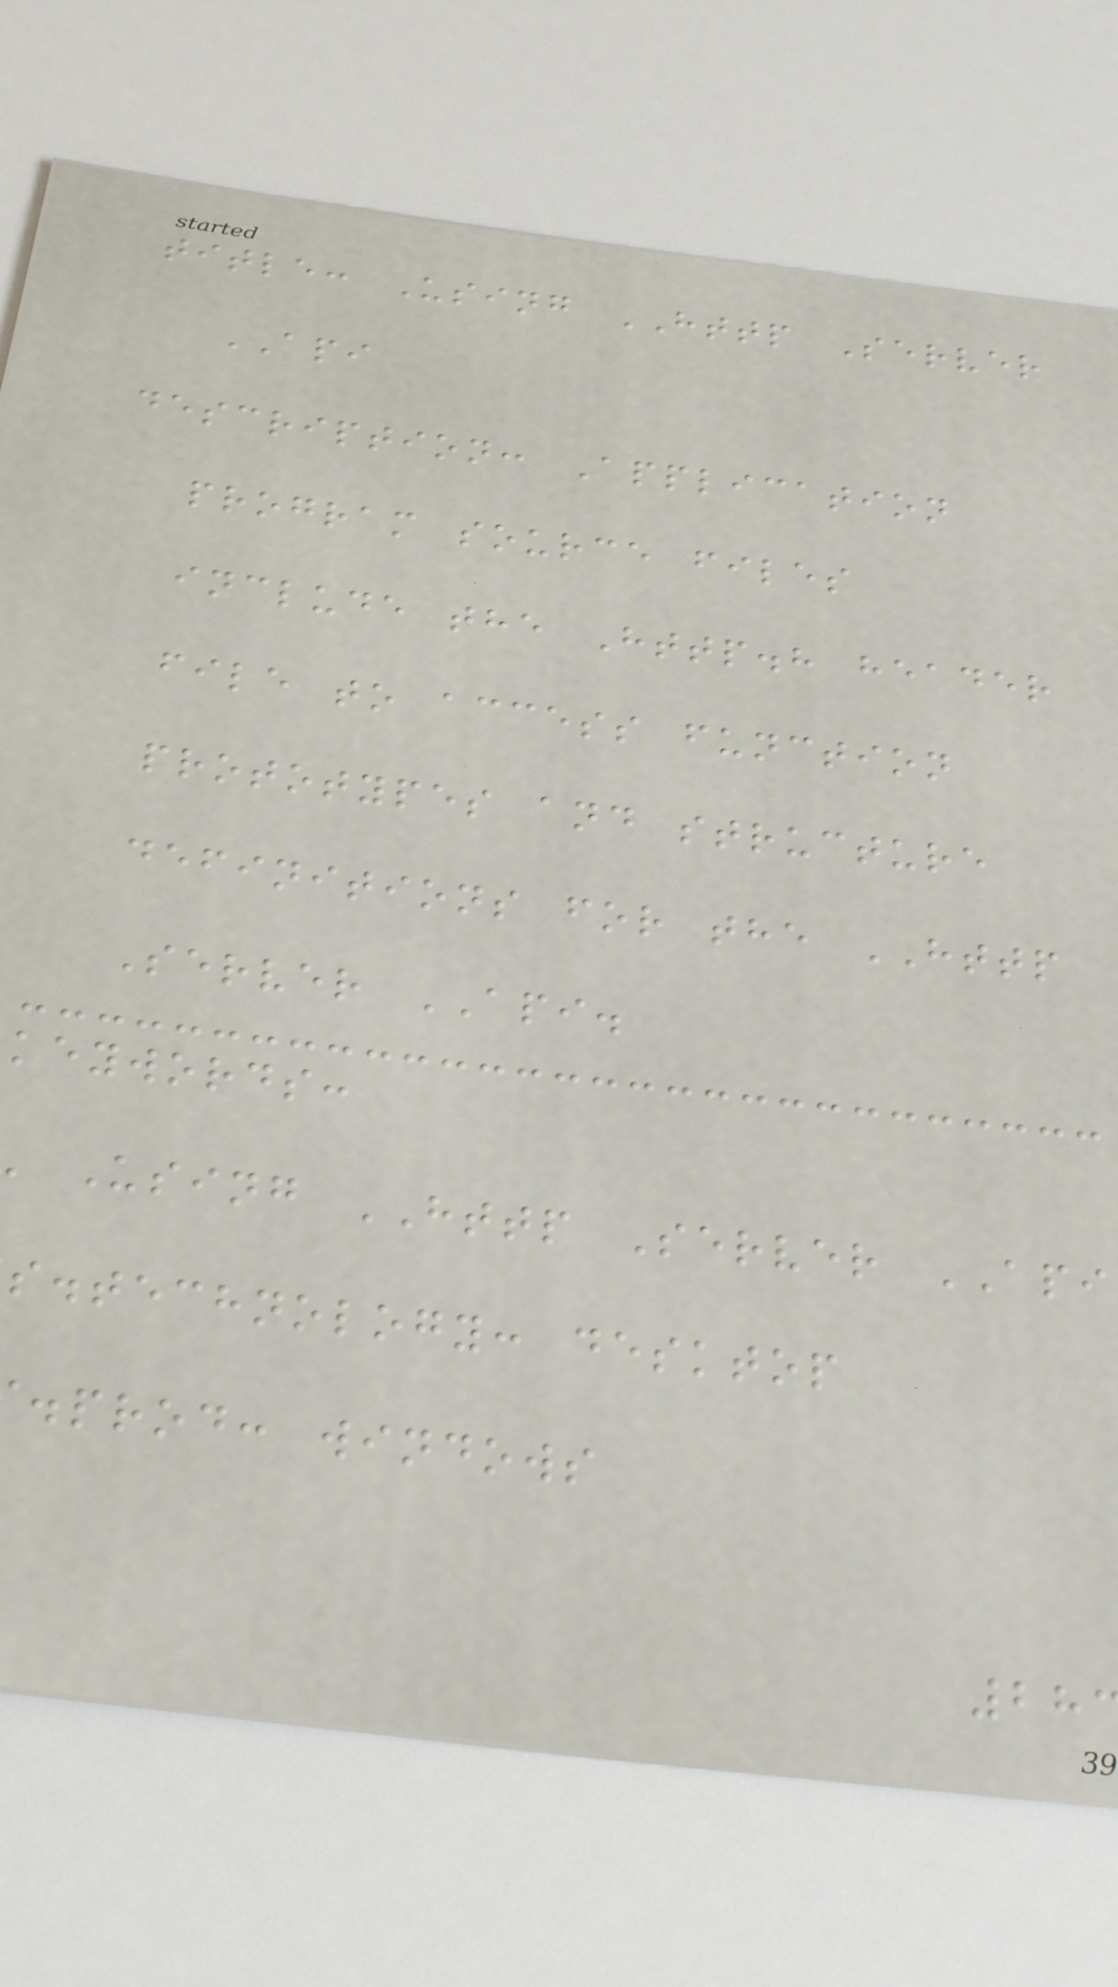title: Using HTTP Server
API
description: Application
program source files
include the Http.h header
file to access function
prototypes and structure
definitions for the HTTP
Server API.
keywords:
Using HTTP Server API
s.technology: desktop
.prod: windows
